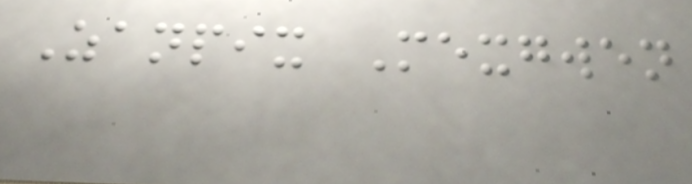Zanpix Mexgwen
